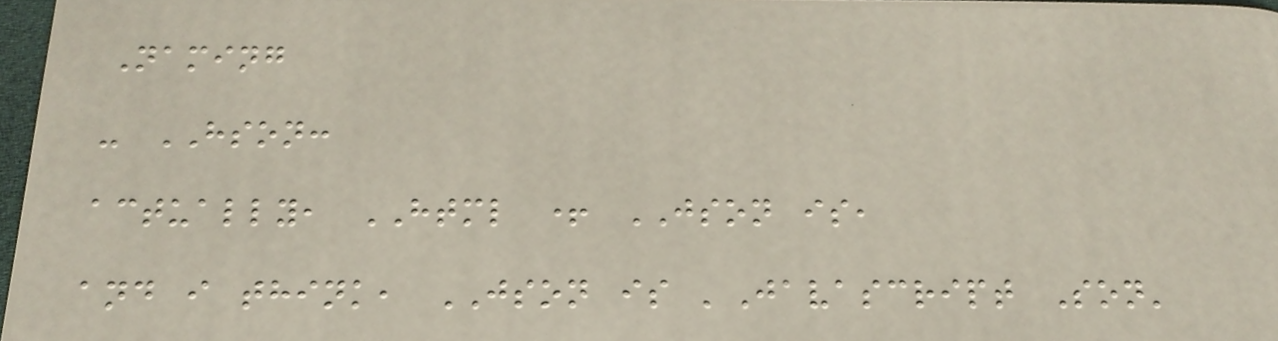Naming
- HSON:
actually, HTML + JSON is,
and i think, JSON is 'Javascript Son'
